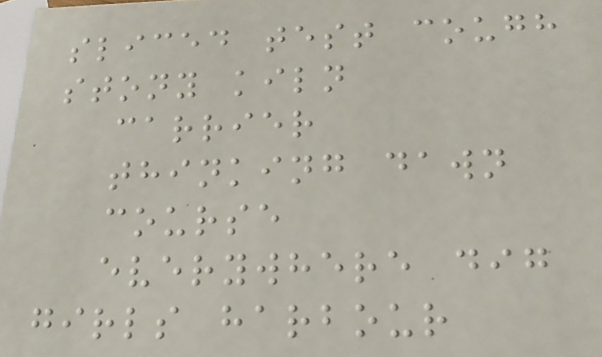sliced test cough
stony kiln
carrier
thinking dawn
course
everywhere dig
girls harbour
